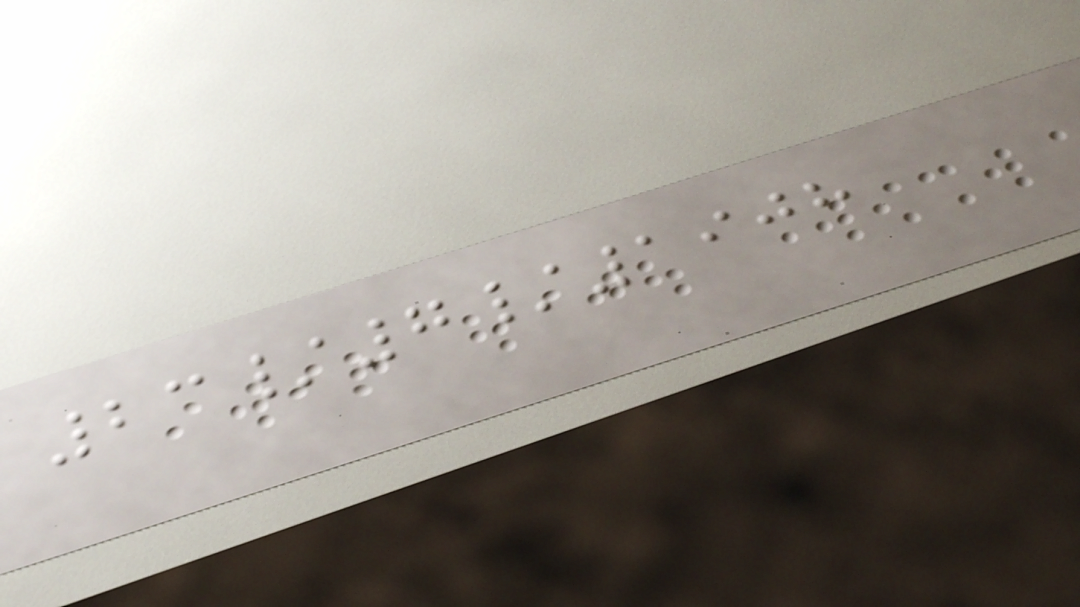23/7/1908
